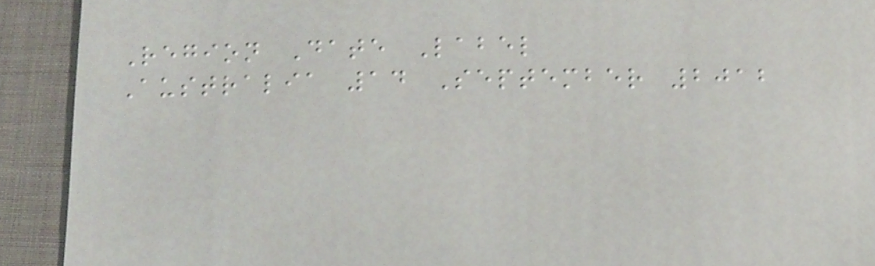Region Date Label
Australia 14 September 2012
